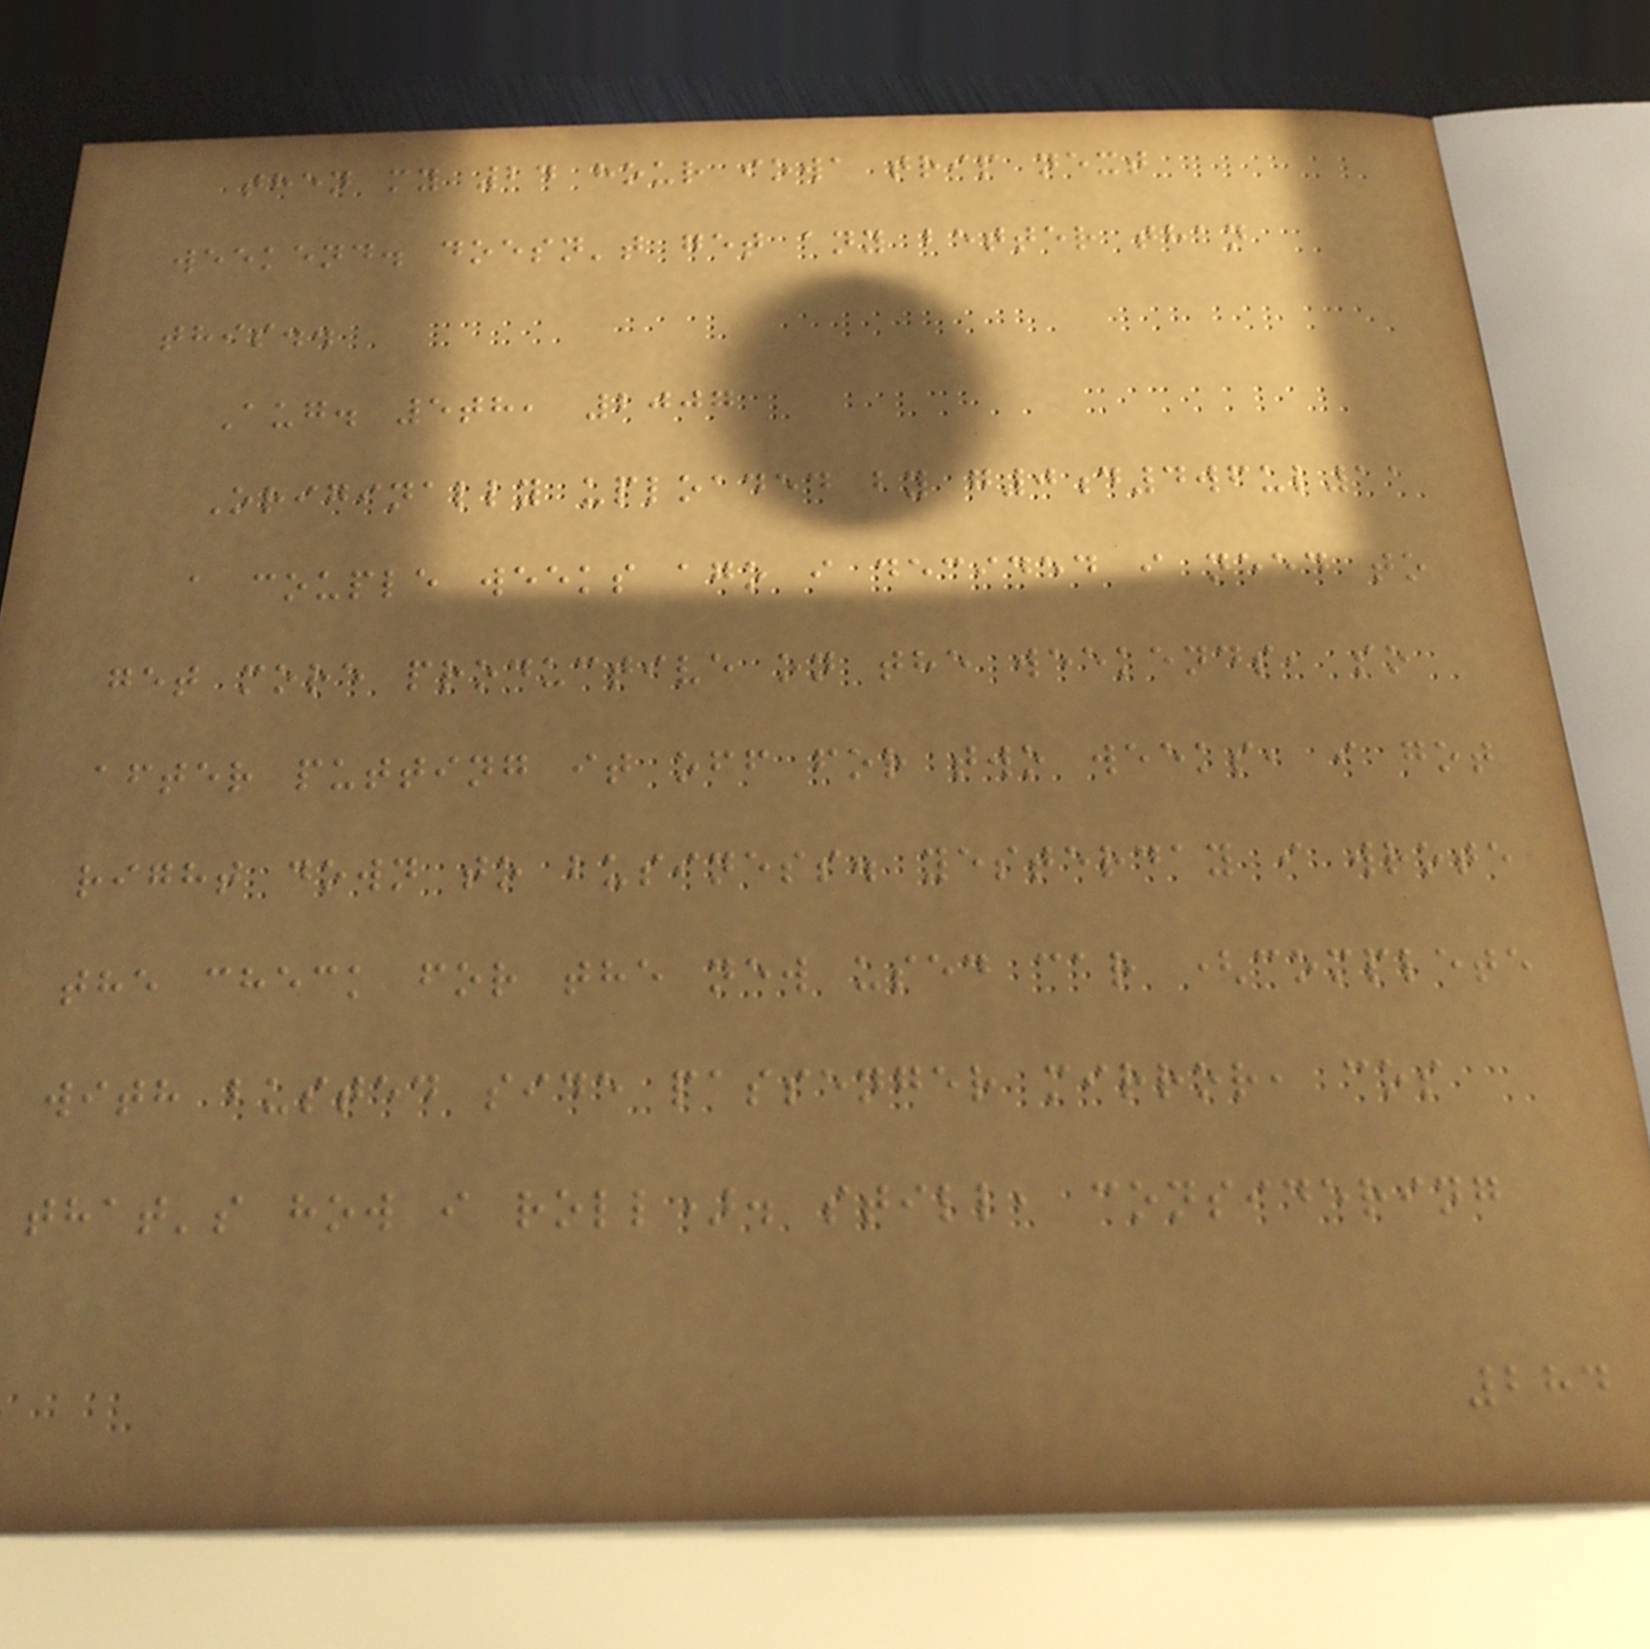then my 24 hour iowa trip next
weekend. doesn't get any better than
this..
Aug. 5th, 2007
Originally uploaded by g0d4wful11
a couple weeks ago i decided i need to
get more productive on the weekends, so
after putting it off for two weeks, i got
right down to business. yesterday i wrote
the check for the new used car (complete
with busted side passenger mirror, cos
that's how i roll). still, considering
284
